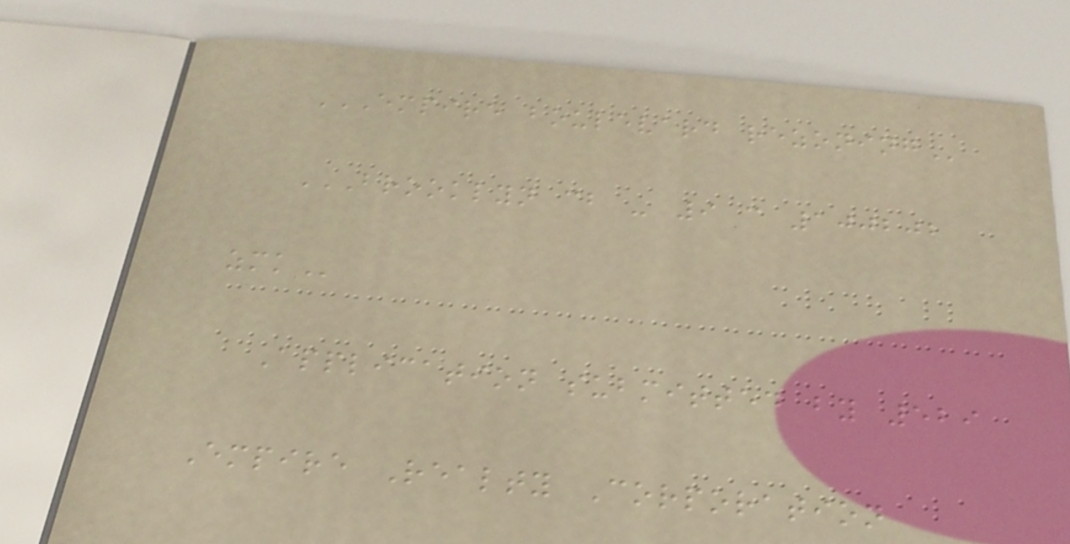EMPIRE BOULEVARD REZONING
BROOKLYN CB - 9 C 100202
ZMK
Application submitted by 529
Empire Realty Corporation
